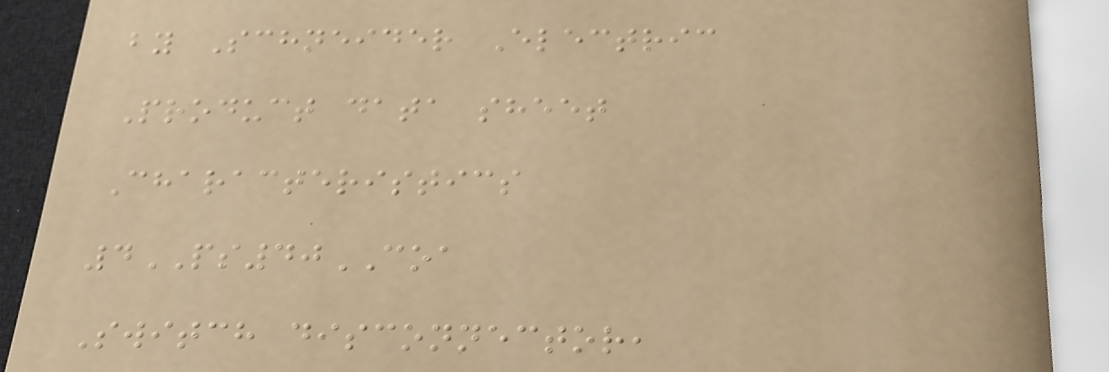by Schneider Electric
Product data sheet
Characteristics
4PS40COA
Switch disconnector,
